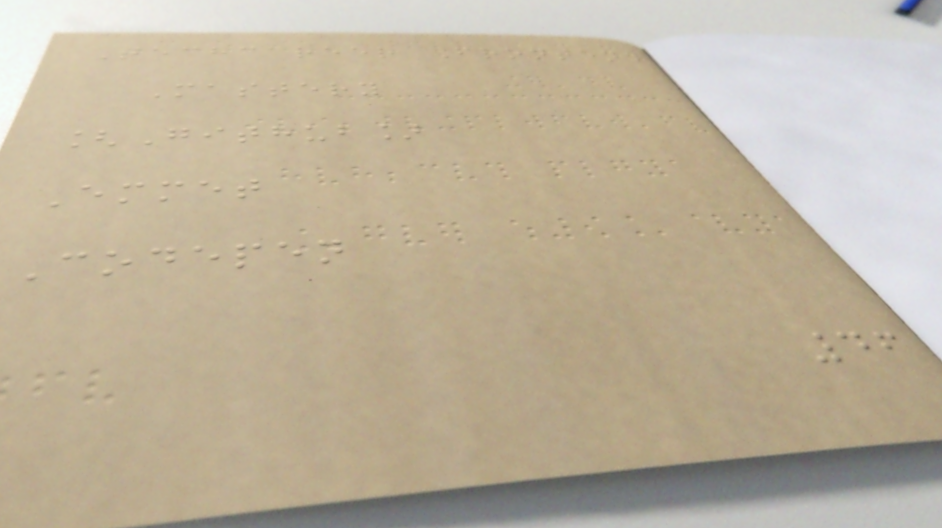Techcareer Frontend
Mastery
[Github]
Emmet
Codepen
46
